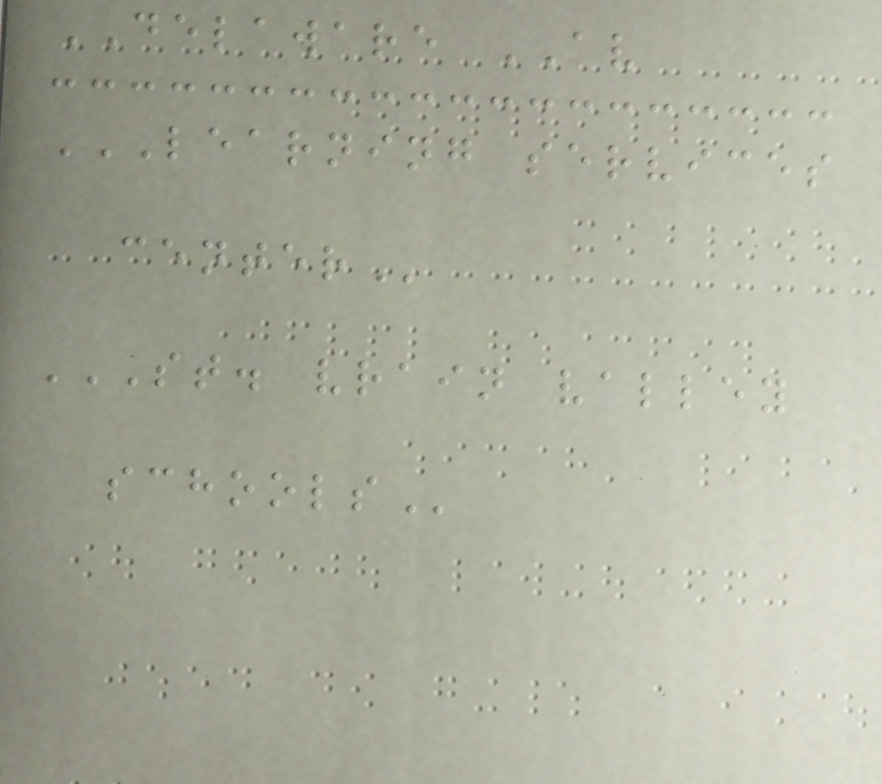DELAWARE AV
LEARNING SERVICES
CENTER
ST. VRAIN VALLEY
SCHOOLS
